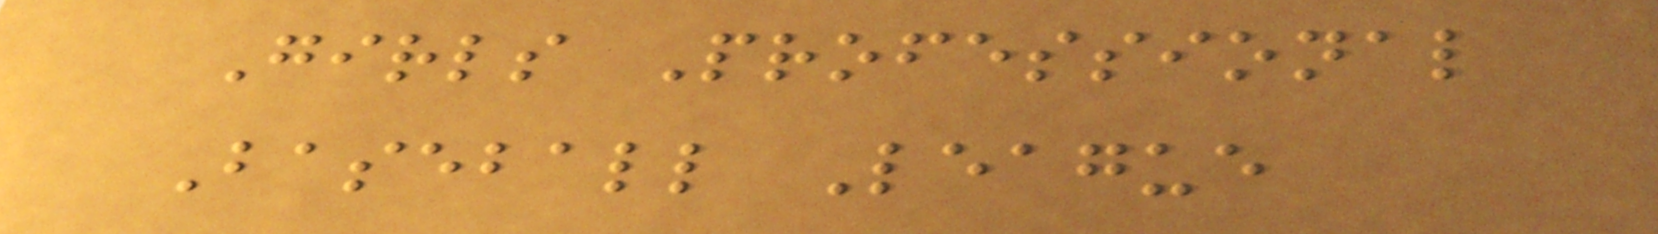Girls Professional
Baseball League
